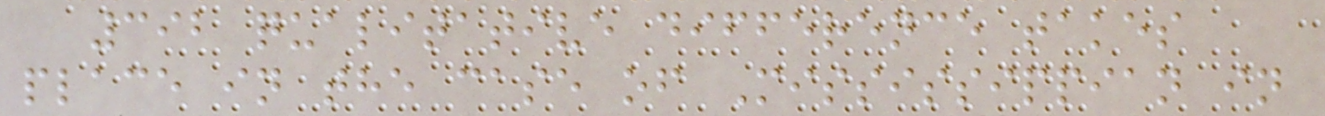392 qualitative difference takes
place in the case of Mississippian in
